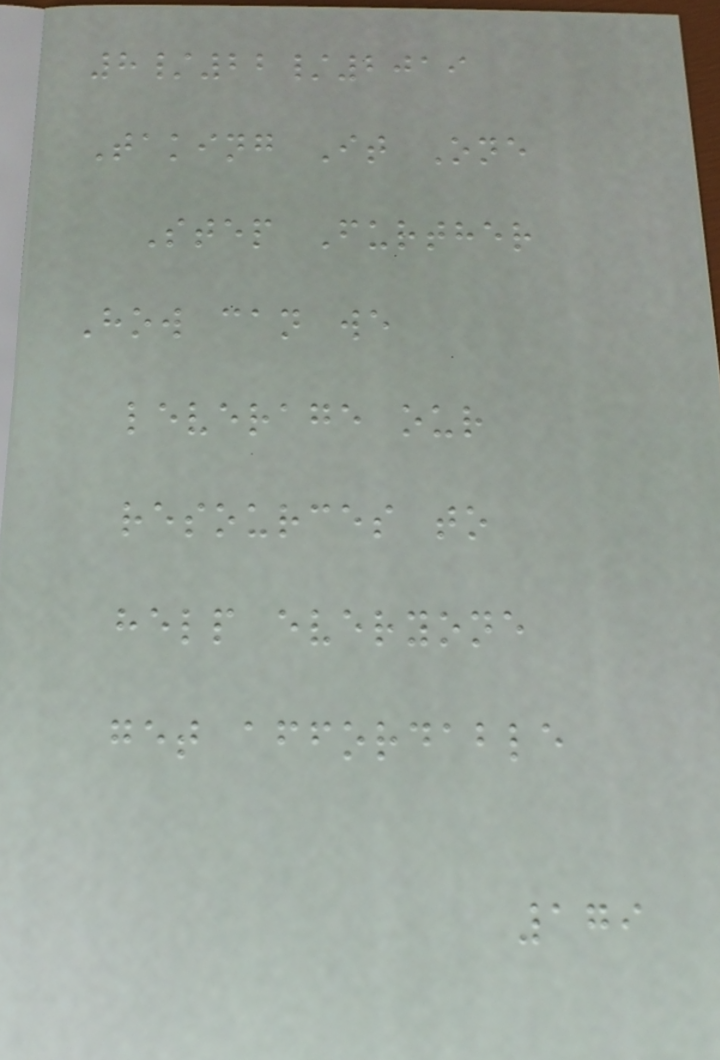8/22/2019
Taking It One
Step Further
How can we
leverage our
resources to
help everyone
get affordable
179
